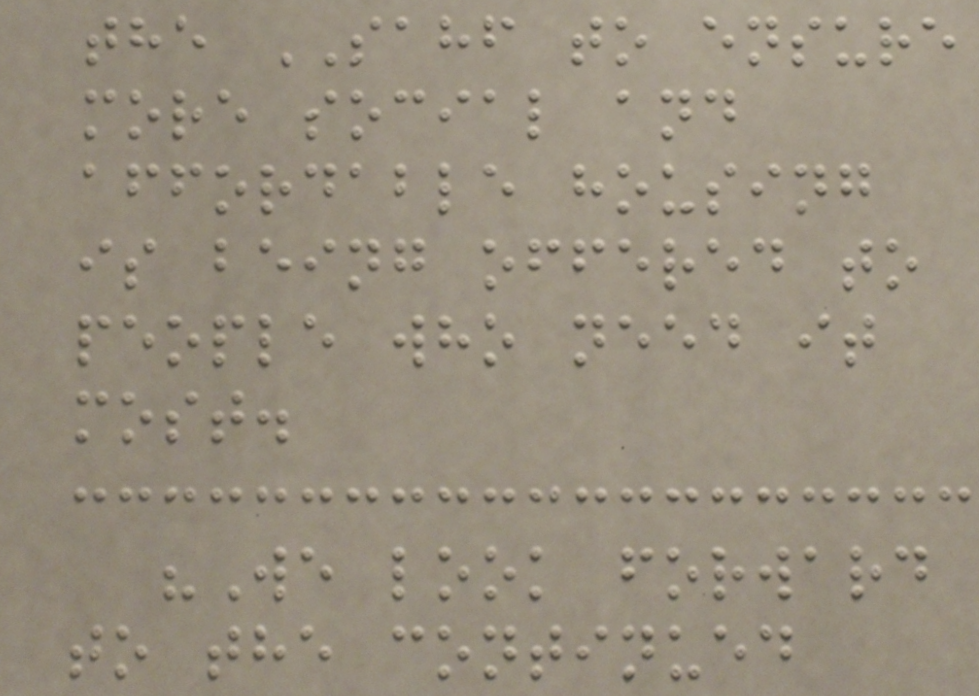the SAHF to ensure
more social and
affordable housing
is being offered to
people who need it
most.
"We look forward
to the continued
